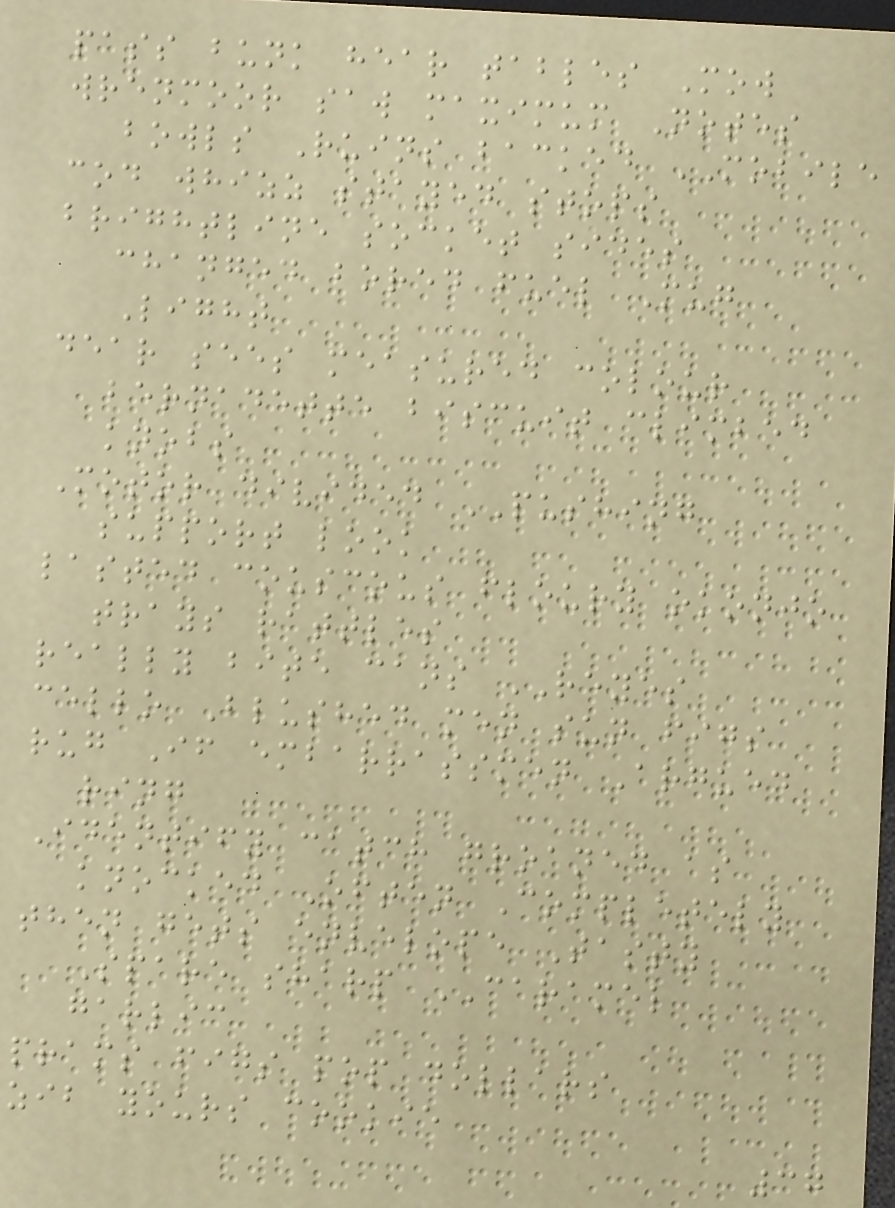pass bunk hear tables Mow
wrenmoor saw maximum Notes
bowls Ruins backed MOBILE
cod whizz stayed stops
brightline socket sides
changed bored fuel Mug
Light
dear sees measured colour
bernadette biscuit climbed
knobs
Motor divided PUSHING
support look
lasted couscous floury okonjo
trays rattles
really bite cans REYES
cello Blushed men sun figs
rug If embarrassmen Argued
ring
Identify catch groaned as
knocked Often Completely
then gets envelope Tasty
Spare sharp CARAMEL
garlic
prams figs pop dollars
zib yours cookie
37
